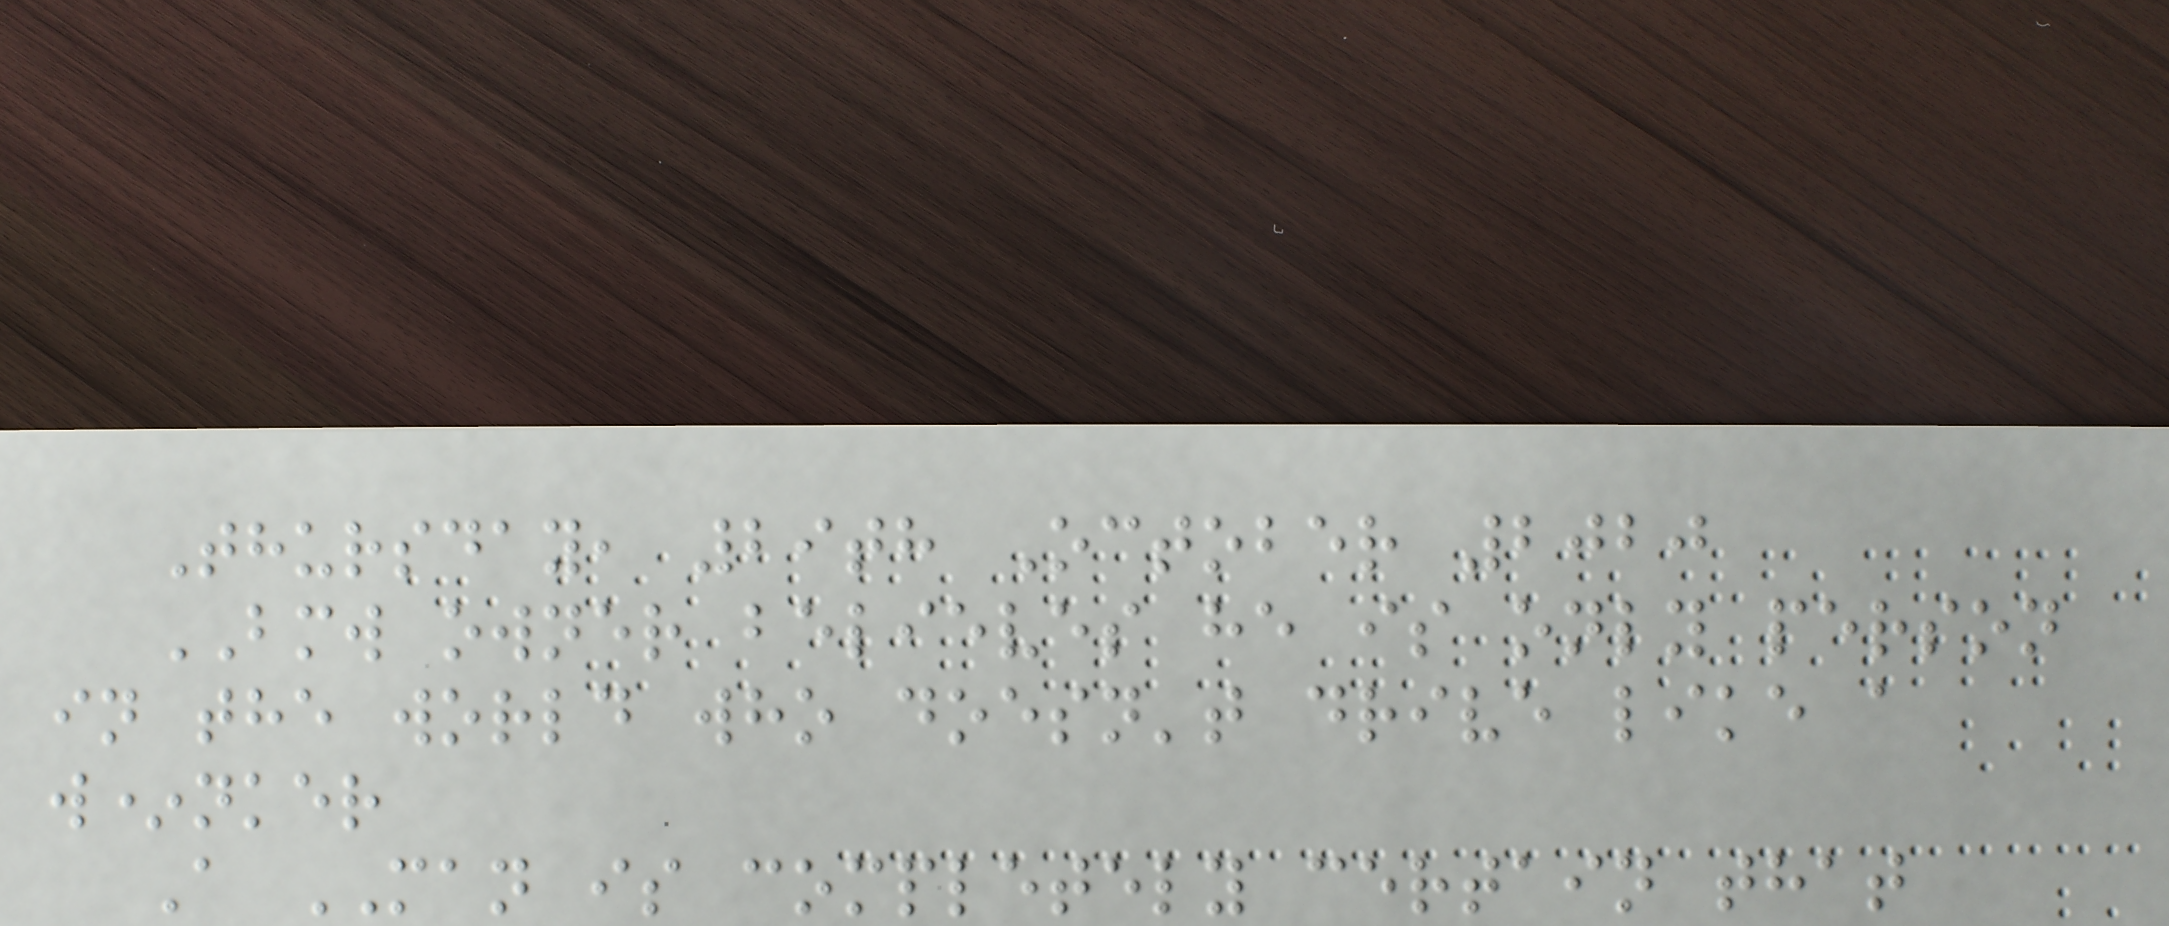Thursday, 29th October 2020
BMW owner believes he is only person
in the world who doesn't drive like a
w*nker
A MAN is completely certain that
